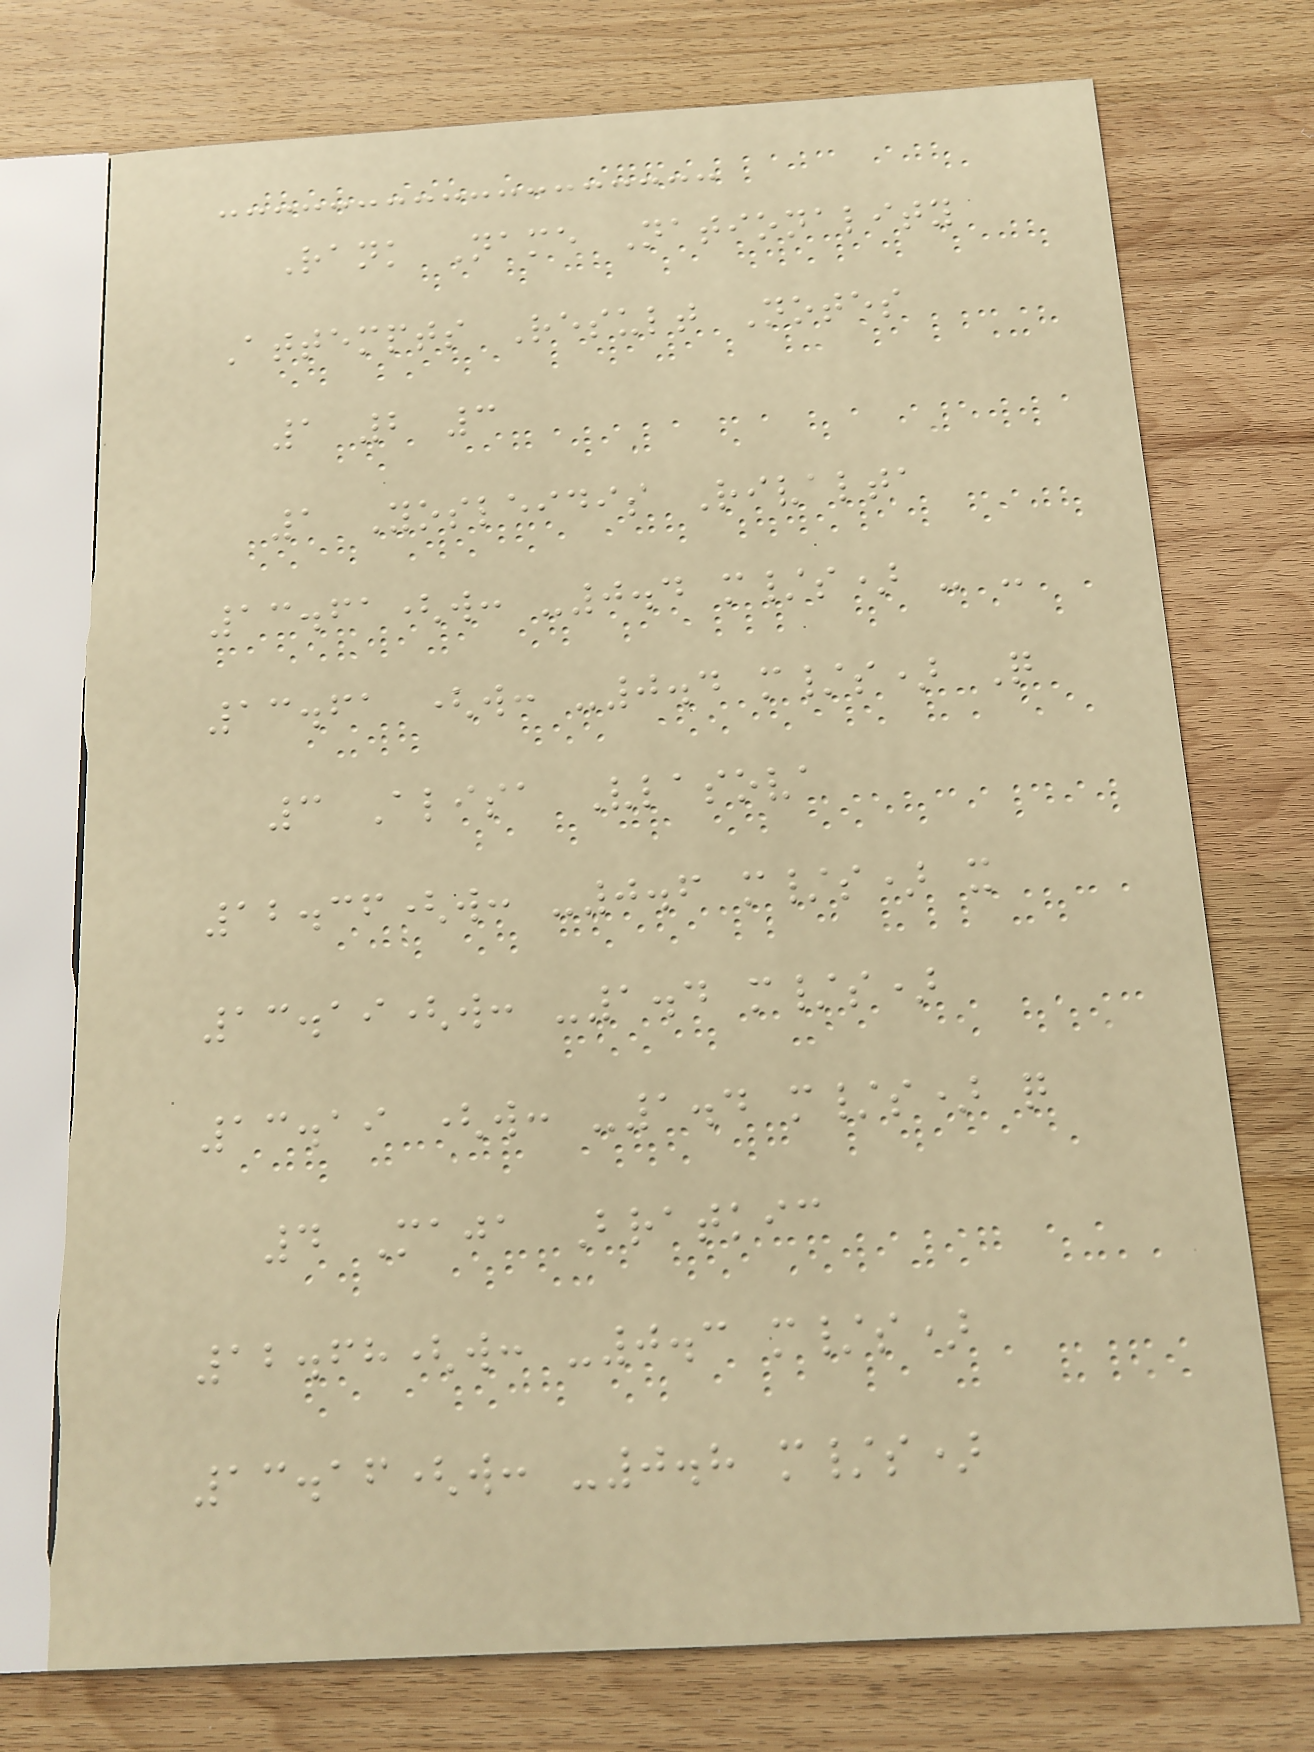Rank Name Nationality
Attempts Result Notes
1 2 3
1 Yosleidis Rivalta
13.61(w: -0.4 m/s) - -
13.61 (w: -0.4 m/s) Q
3 Alisa Vlasova
12.36(w: -0.6 m/s) x
13.19(w: -1.4 m/s)
13.19 (w: -1.4 m/s) q
4 Maja Bratkic
12.68(w: -0.3 m/s)
13.16(w: -0.8 m/s)
